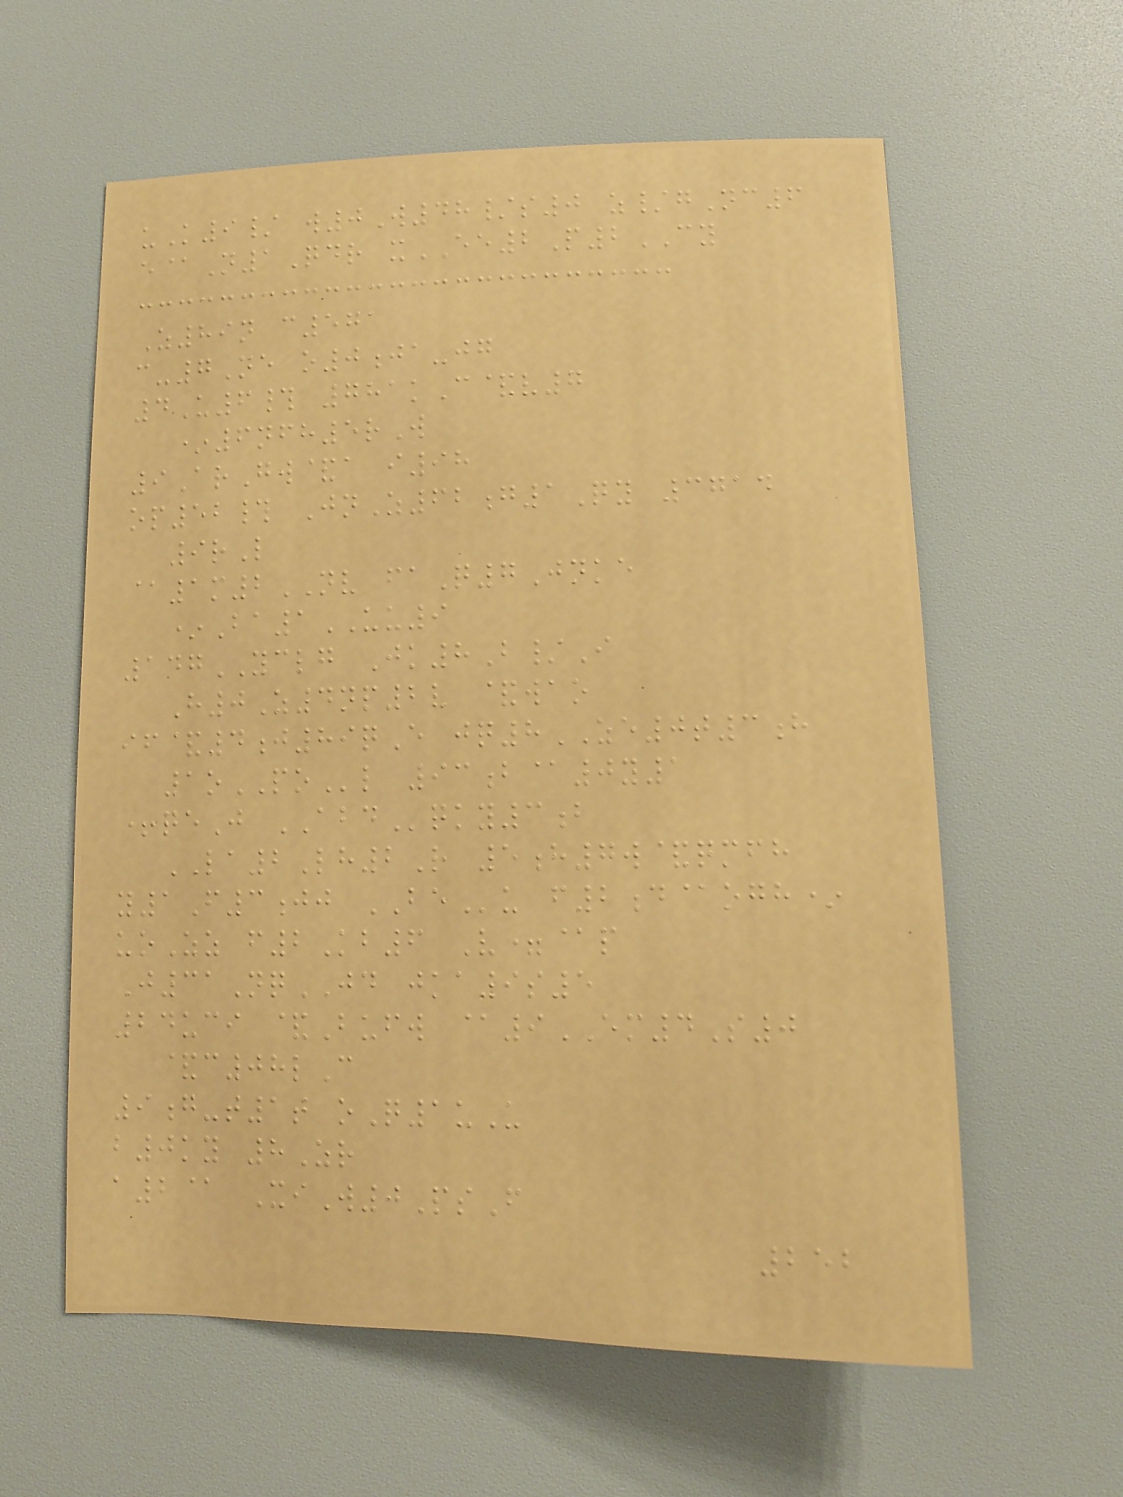uK9/ w0W48/s0 z/gNc6
e@N1Qdr xEE2P2CY
Z89n c571
c-7Ne o0ja-jg
4U6# 781kC&v7
*6nfh5rW
9ArGw&a i98
op52# JnZ62g1Qy 3714
9rL
@1m2NV faQ7Jnke
*Ba1UU9
147YCLG Jk8B/I
H0Z4np2v &wao
if&4j89qE jq8ZE0t3h
1oPOl 93b@0y1
+qeJ ABDqky3b
LA2Lh2R 5h7w&qmfh
y1F3jj BEu f2d@ogh*
uoZz f2Kb6 V=@p
J31NqJD jka9s5
24uci &Bufw @9EM4S0
&c08lC
9g-t1t oQ1uU
b0ky 8Zr
a2@ XiW0PsF
252
